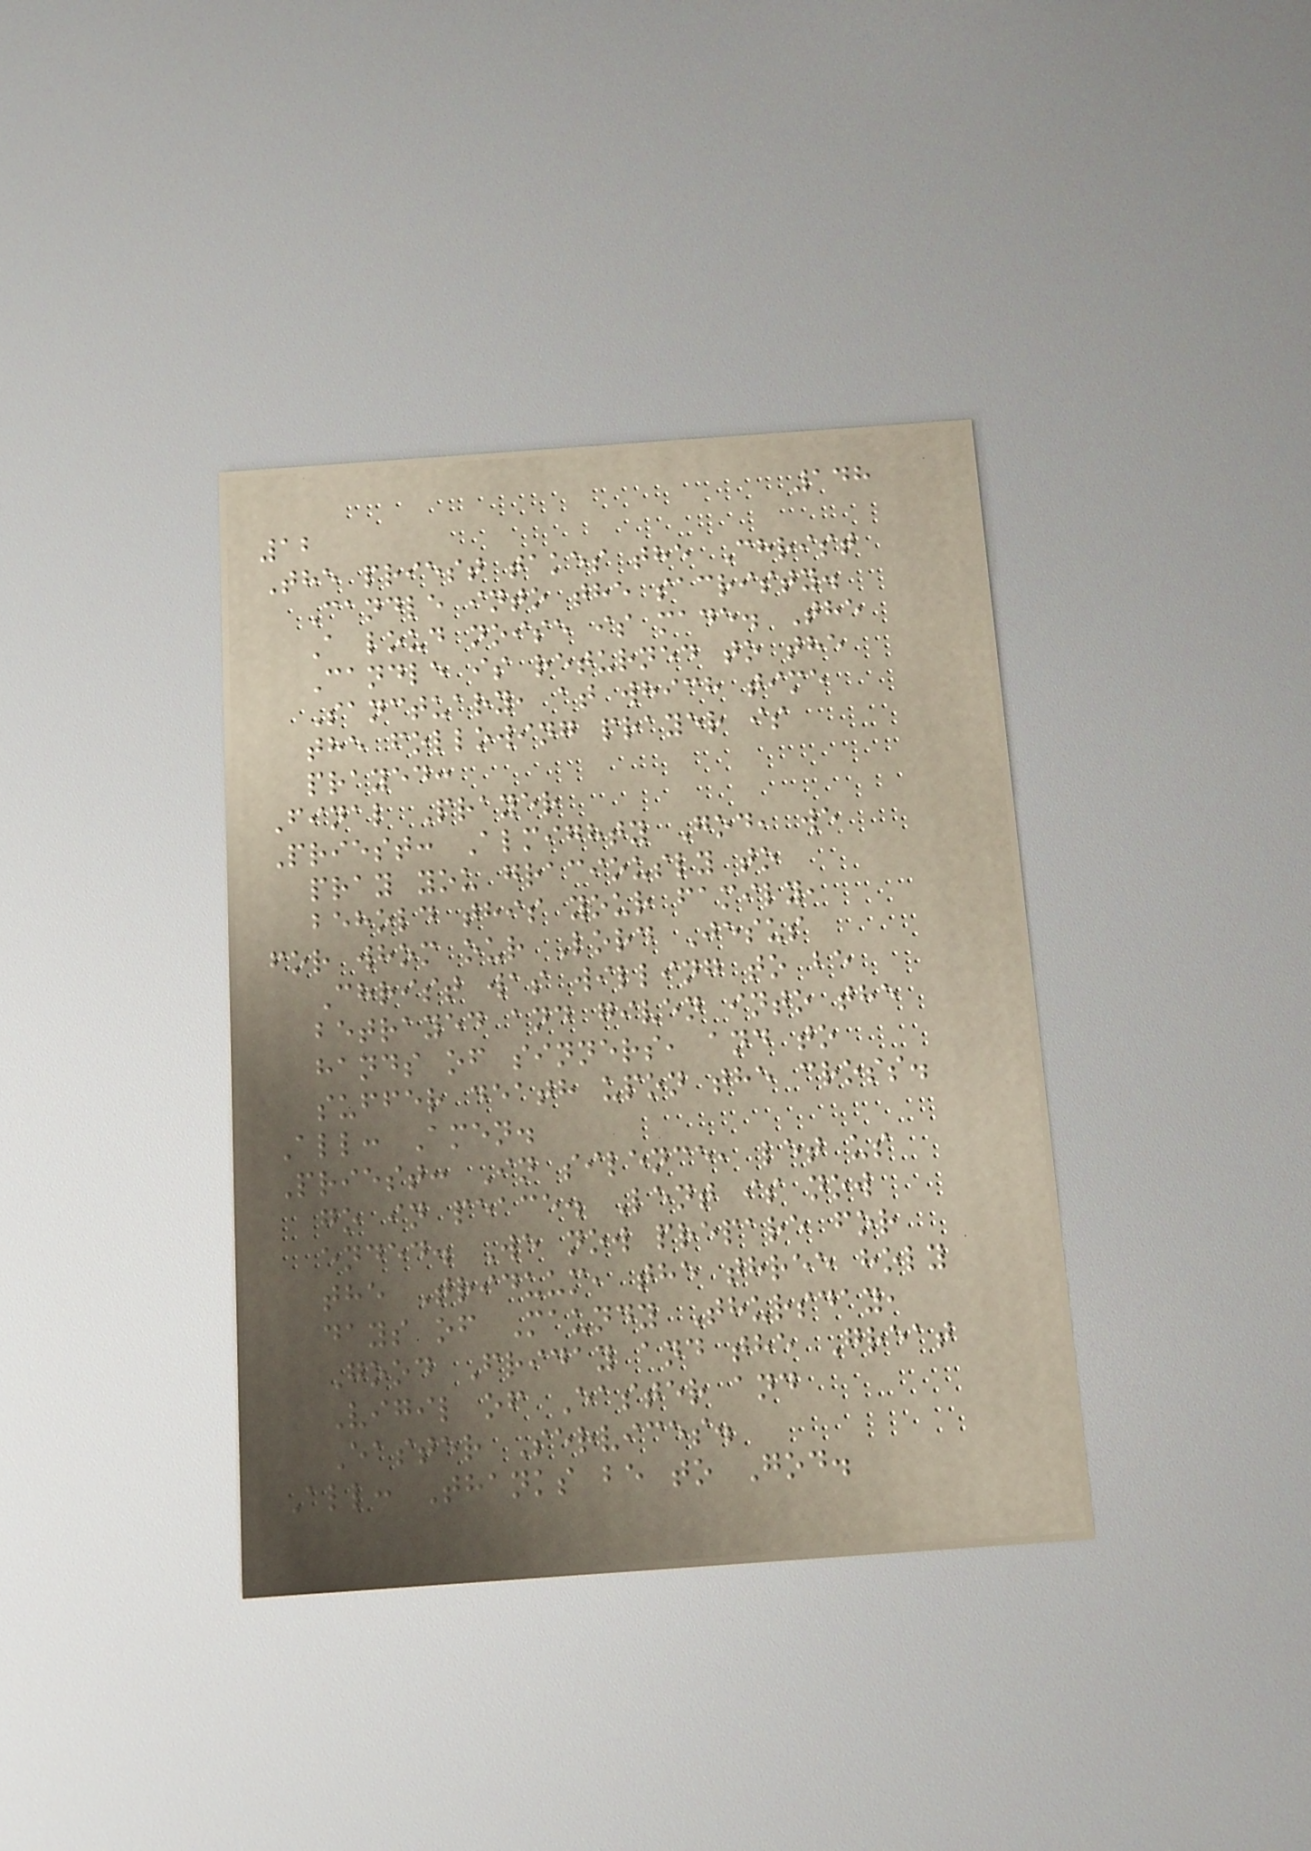148
12
The priest takes the Christ
Candle into the sacristy.
A loud noise is made. The
Candle is returned to the
Sanctuary, at which time
the following prayer is
prayed:
Final Prayer
Priest: Almighty God, we
pray you graciously to
behold this your family,
for whom our Lord Jesus
Christ was willing to be
betrayed and given into the
hands of sinners, and to
suffer death upon the cross.
All: Amen.
Priest: In silence, let us
go in peace. Lent is now
ended. We now prepare for
the Triduum, the three holy
days of Maundy Thursday,
Good Friday and the Great
Vigil of Easter and
Easter Services.
All: Thanks be to God.
